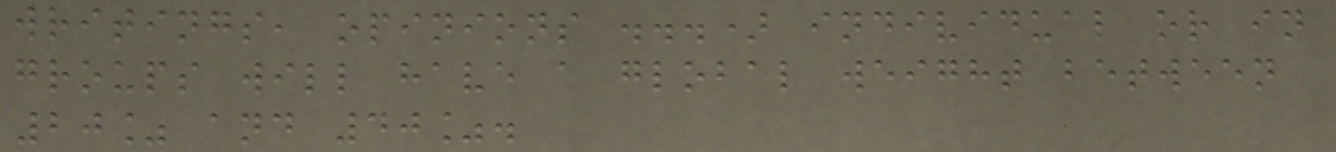writings, opinions ...) individual or in
groups will have a global weight between
20% and 40%.
